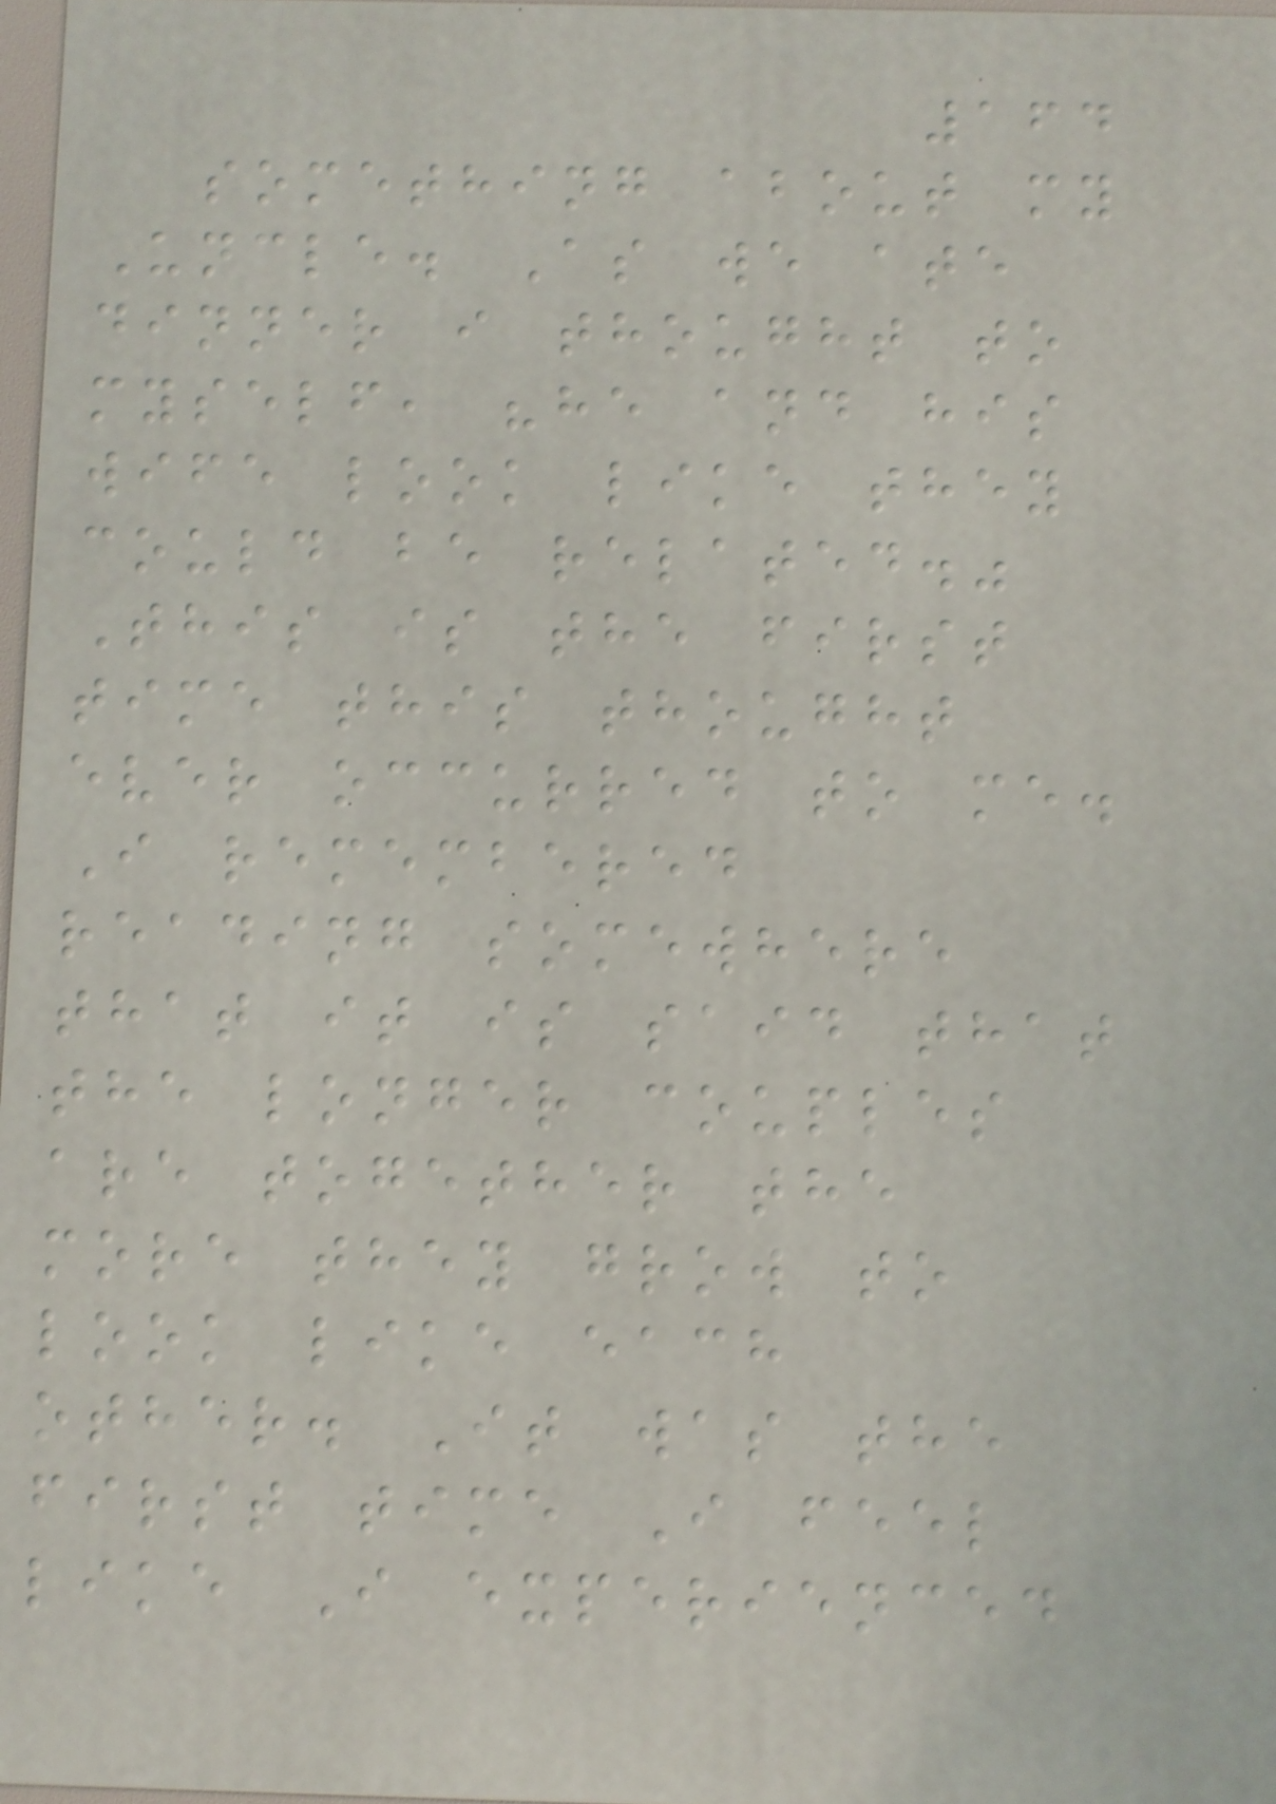164
something about my
Uncle. As we ate
dinner i thought to
myself, "he and his
wife look like they
could be related."
This is the first
time this thought
ever occurred to me.
I remembered
reading somewhere
that it is said that
the longer couples
are together the
more they grow to
look like each
other. It was the
first time I feel
like I experienced
